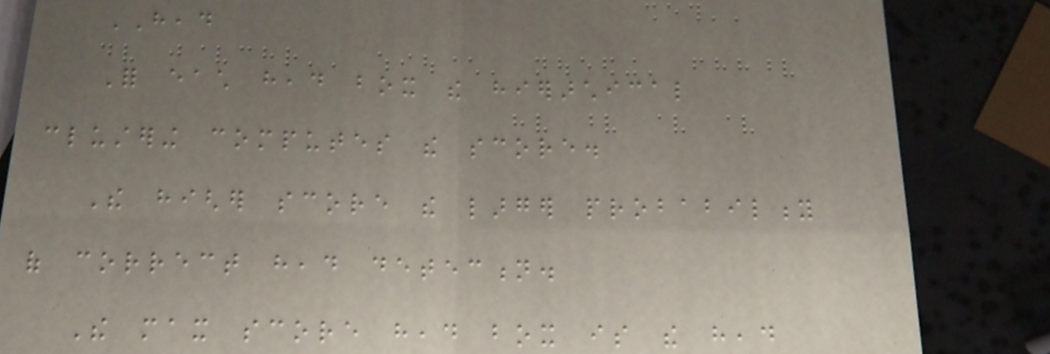HEAD
For each head box the hierarchical
clustering computes the score.
The higher score the larger probability
of correct head detection.
The max score head box is the head
